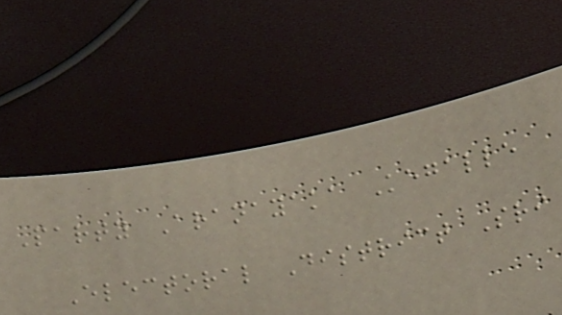Party Aranayaka Kegalle
Electoral District Sri
